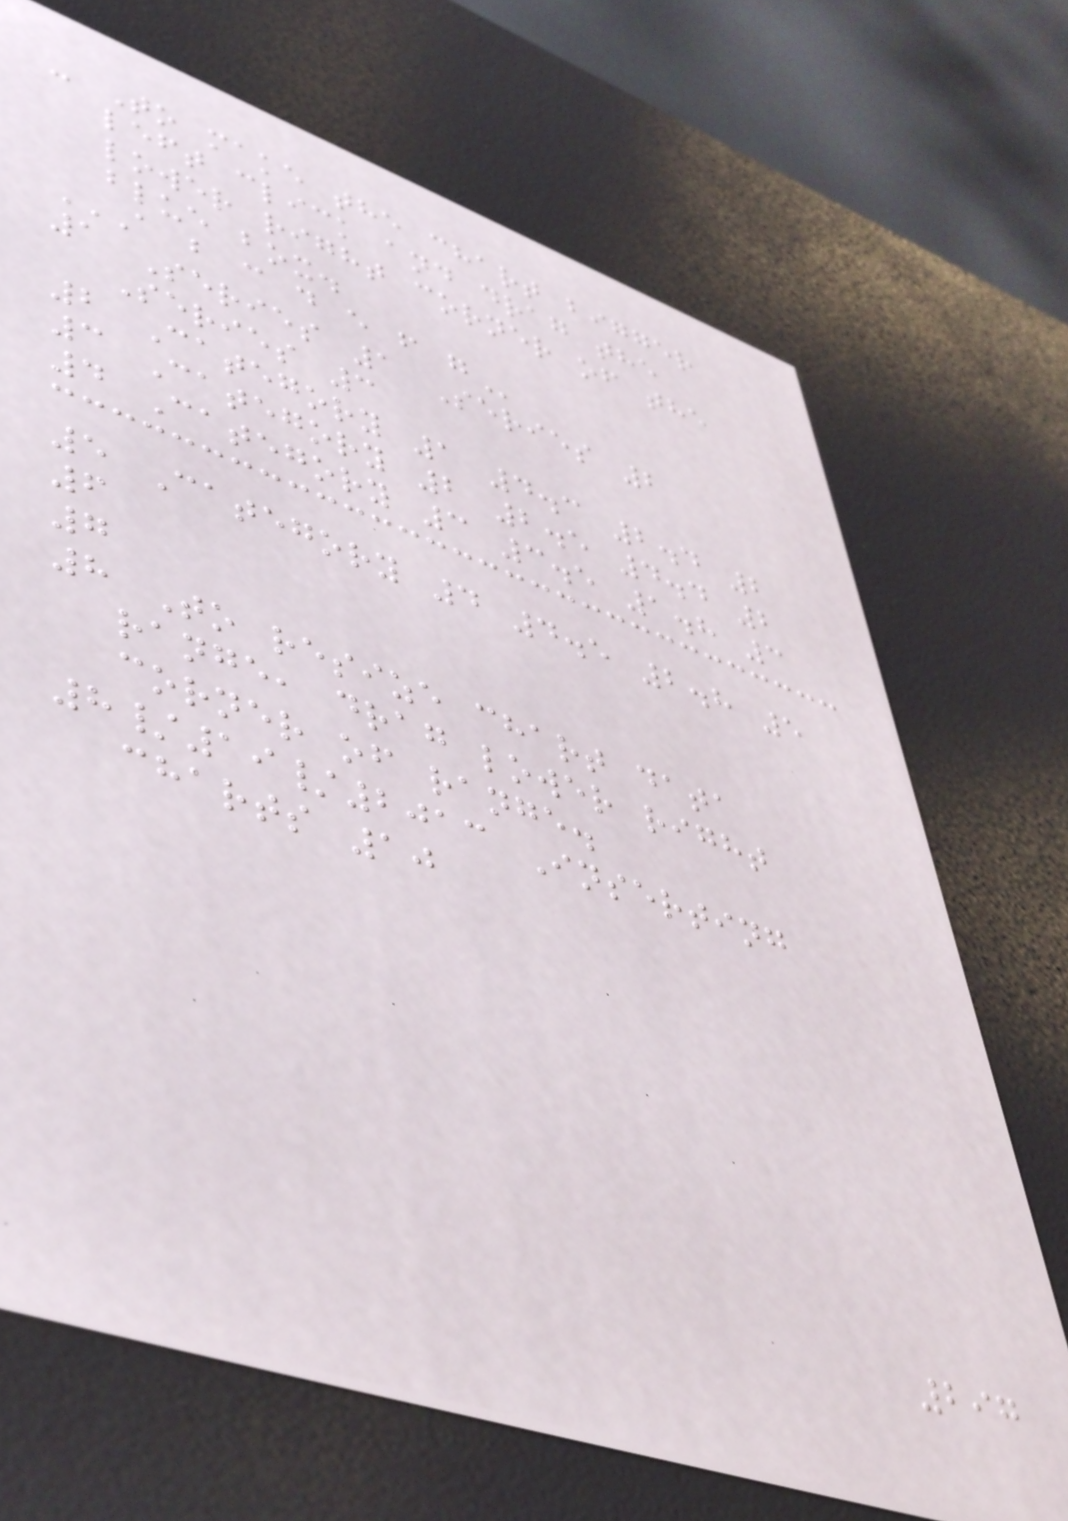- To make the chart bigger
left click and drag the
lower right corner of the
blue box.
A B C D E F G
1 Series 1 Series 2
Series 3
2 Category 1 4.3 2.4 2
3 Category 2 2.5 4.4 2
4 Category 3 3.5 1.8 3
5 Category 4 4.5 2.8 5
6
7
8 To resize chart data
range, drag lower right
corner of range.
8/19/2013 Inserting
charts 10
297
